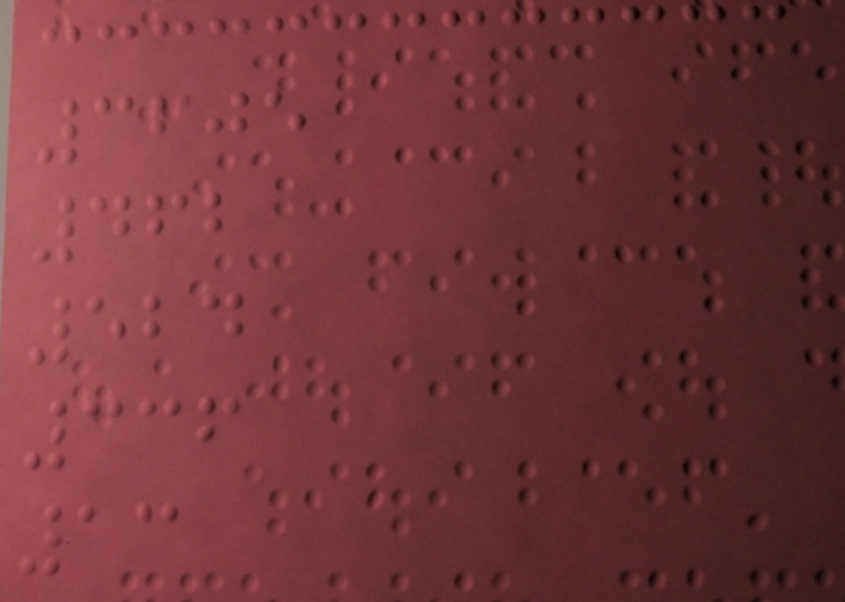3605
462
524
336
13
